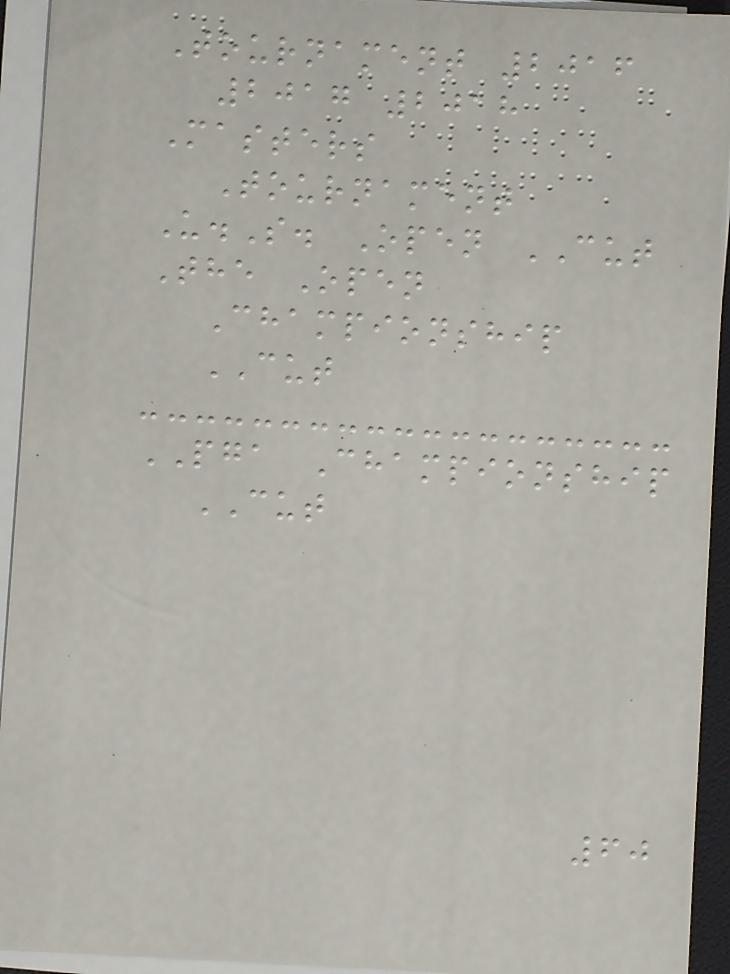Tournament 2016
2017 2018
Masters
Tournament
U.S. Open CUT
The Open
Championship
CUT
PGA Championship
CUT
60
